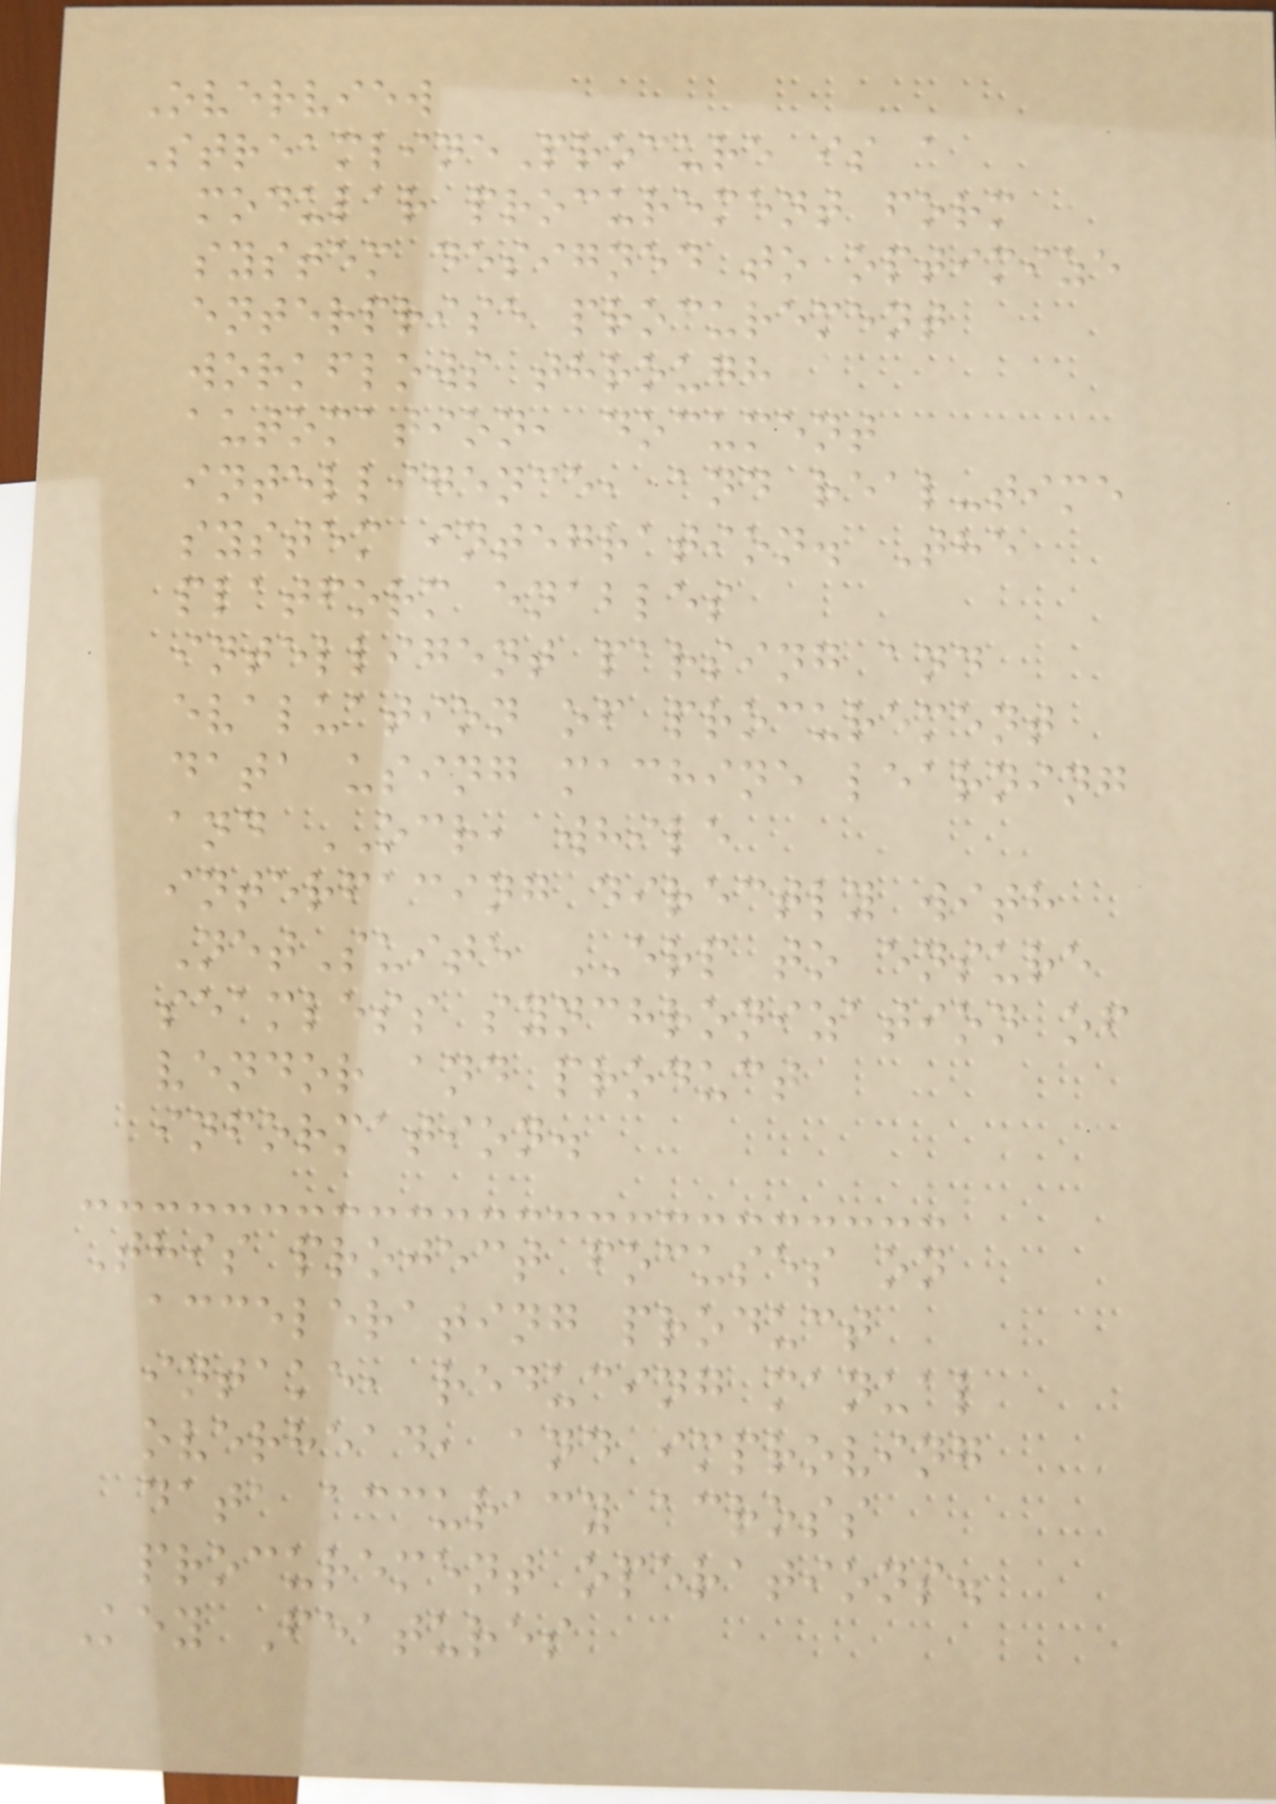Overview
StreamlineProcure is a
modular procurement form
system designed to optimize
enterprise procurement
workflows through
automation, document
intelligence, and real-time
system integration. The
platform enables
intelligent parsing and
evaluation of procurement
data using machine learning
and OCR, while
interfacing directly with
NetSuite ERP to ensure
seamless synchronization of
vendor and product
information.
This project focuses on
accelerating product
intake, reducing manual
overhead, and improving
data accuracy across
procurement operations.
Key Features
